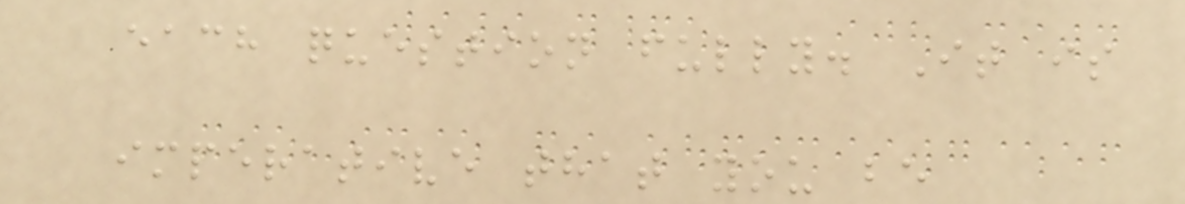each question fully. It is
imperative that you be
